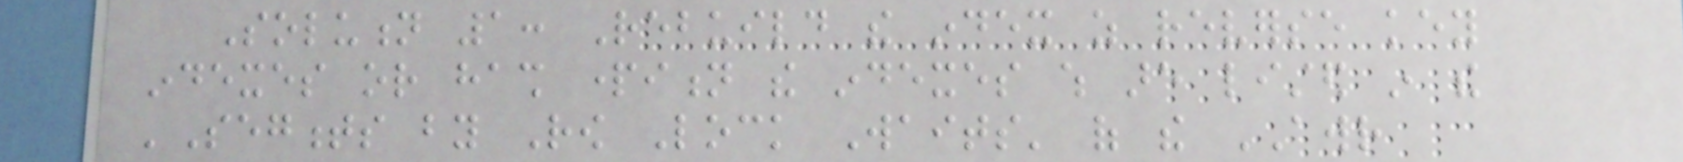Solution 1: Rebuild the index as reverse key
indexes or hash partition the indexes which are listed in the
'Segments by Row Lock Waits' of the AWR
